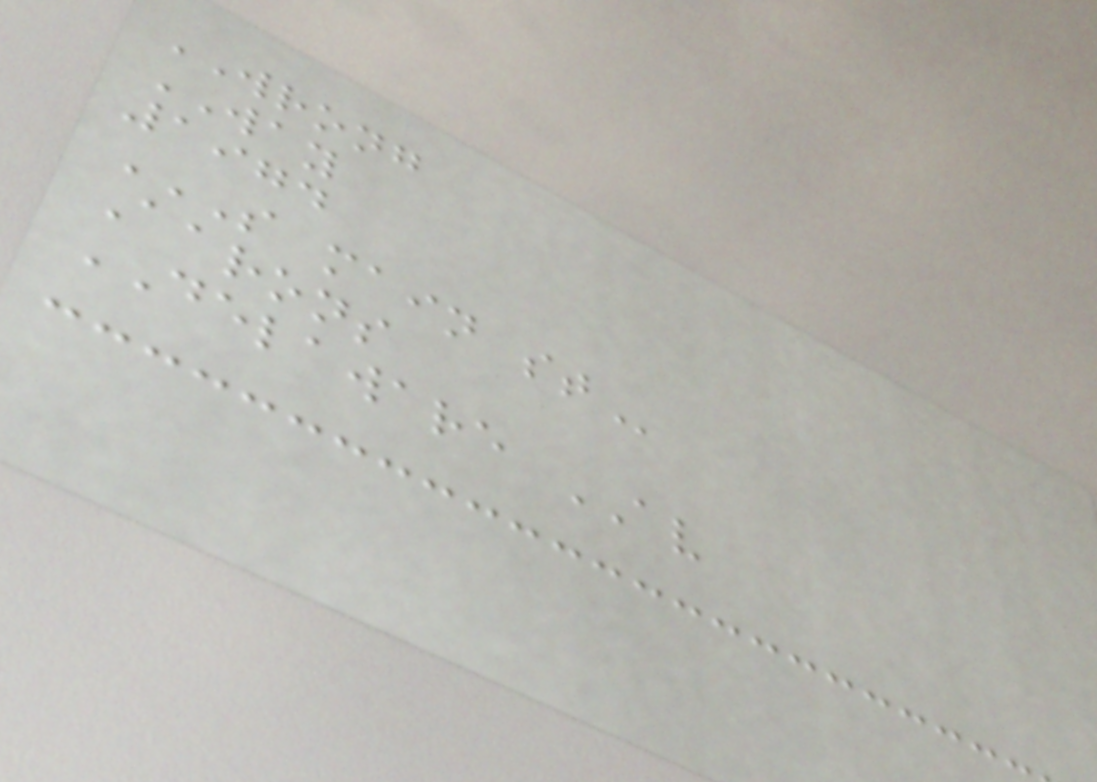WRONG
WAY
1974
S MAIN ST
Aarons
DELAWARE AV
